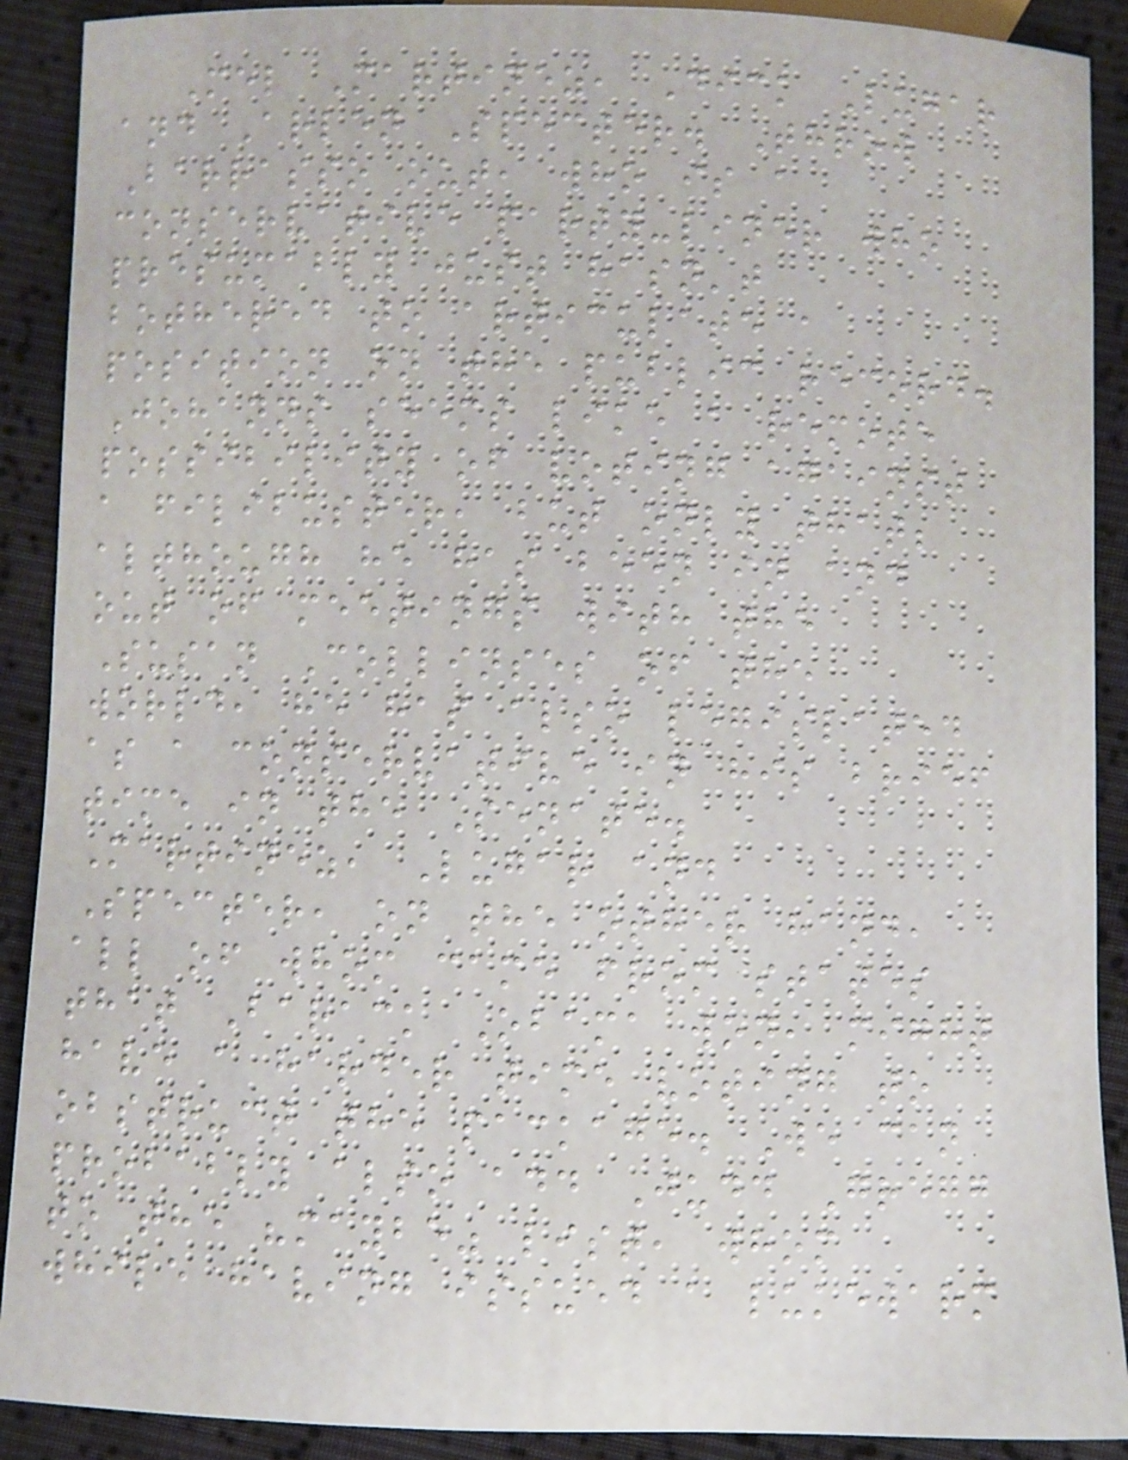Mel Martinez, Dick Lugar
and Arlen Specter. Throw
Barrasso out, who is a
conservative party-liner who
presumably just hasn't
bothered to articulate a
position on the public record.
Johanns seems like a remote
possibility of voting against
a filibuster, but only that;
although he has been in and
out of meetings with the
Susan Collinses of the
world, he has also legislated
as a conservative in his brief
time in the Senate.
Martinez, Lugar and
Specter, on the other hand,
all of whom came from states
that Barack Obama won, might
have a harder time voting to
obstruct the package. We can
probably also add Judd Gregg
to the "maybe" list, whom
while having issued a lukewarm
